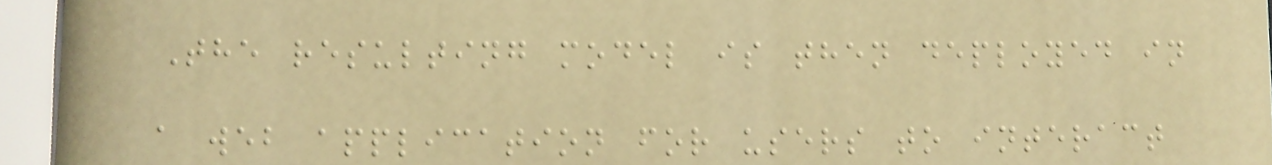The resulting model is then deployed in
a web application for users to interact
